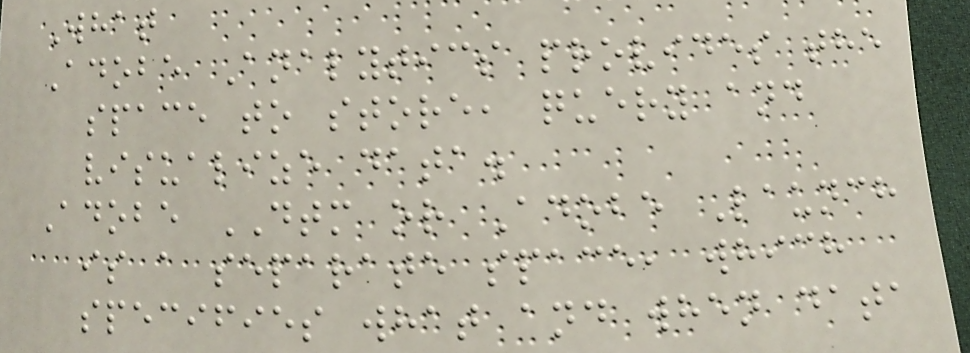What
Adobe Analytics provides the
space to store, query and
visualize data.
Adobe DTM or Adobe Launch
is a separate space, which
specifies what and when data
